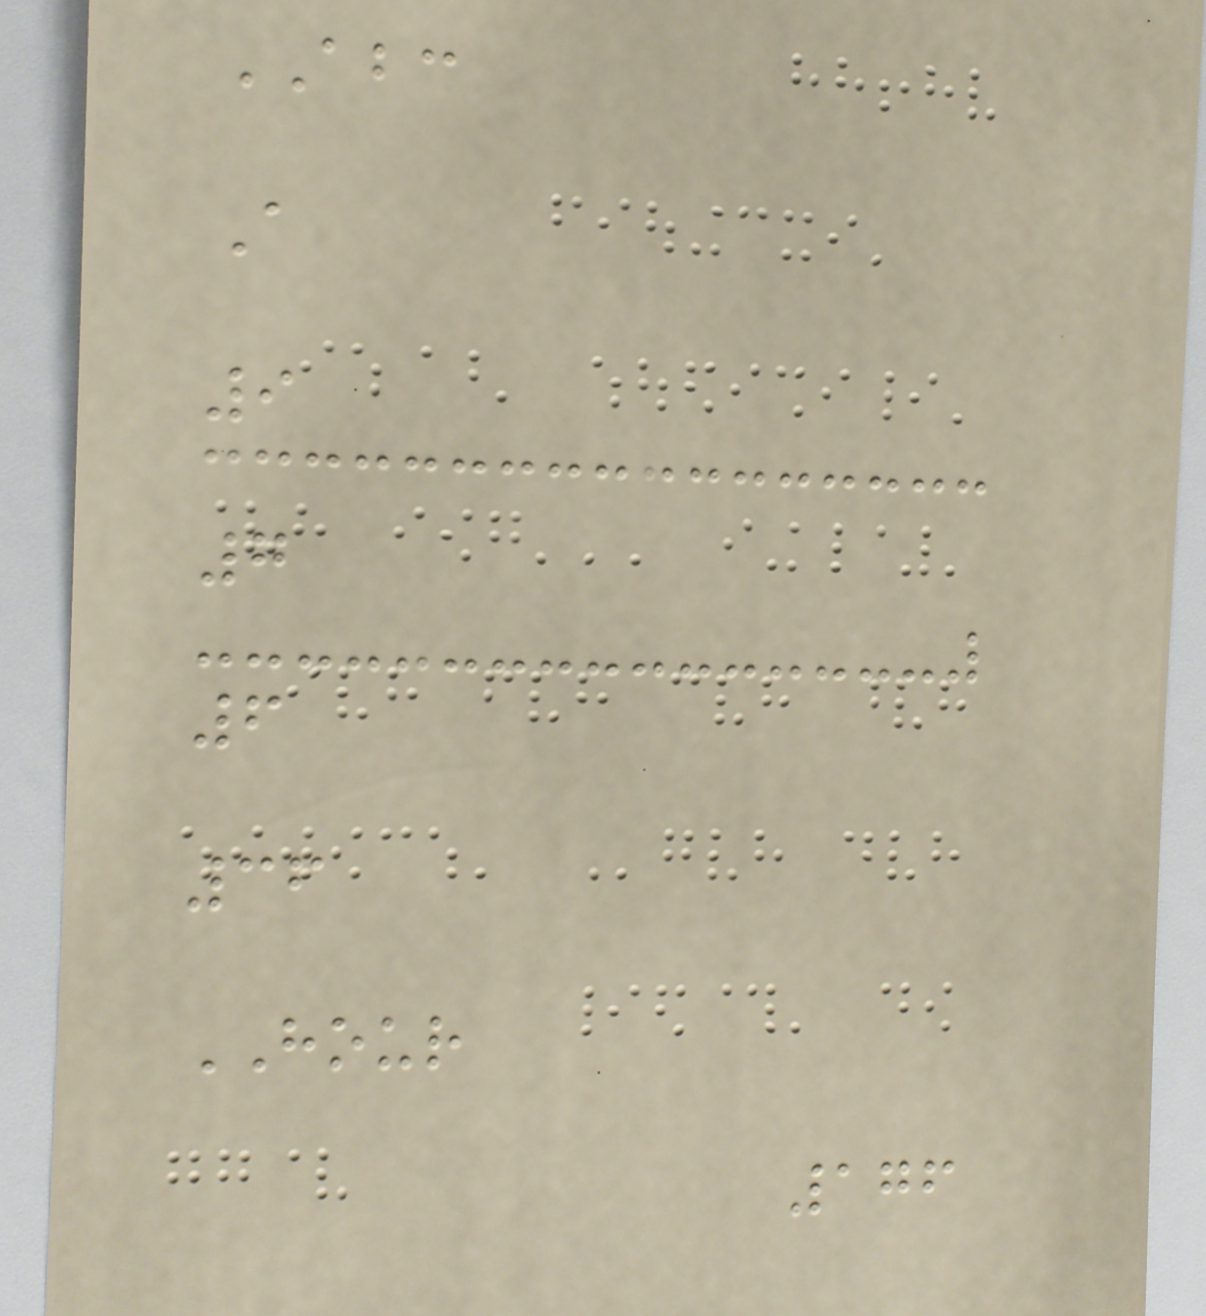ABC
A
9
7
6
36
HOUR
176
